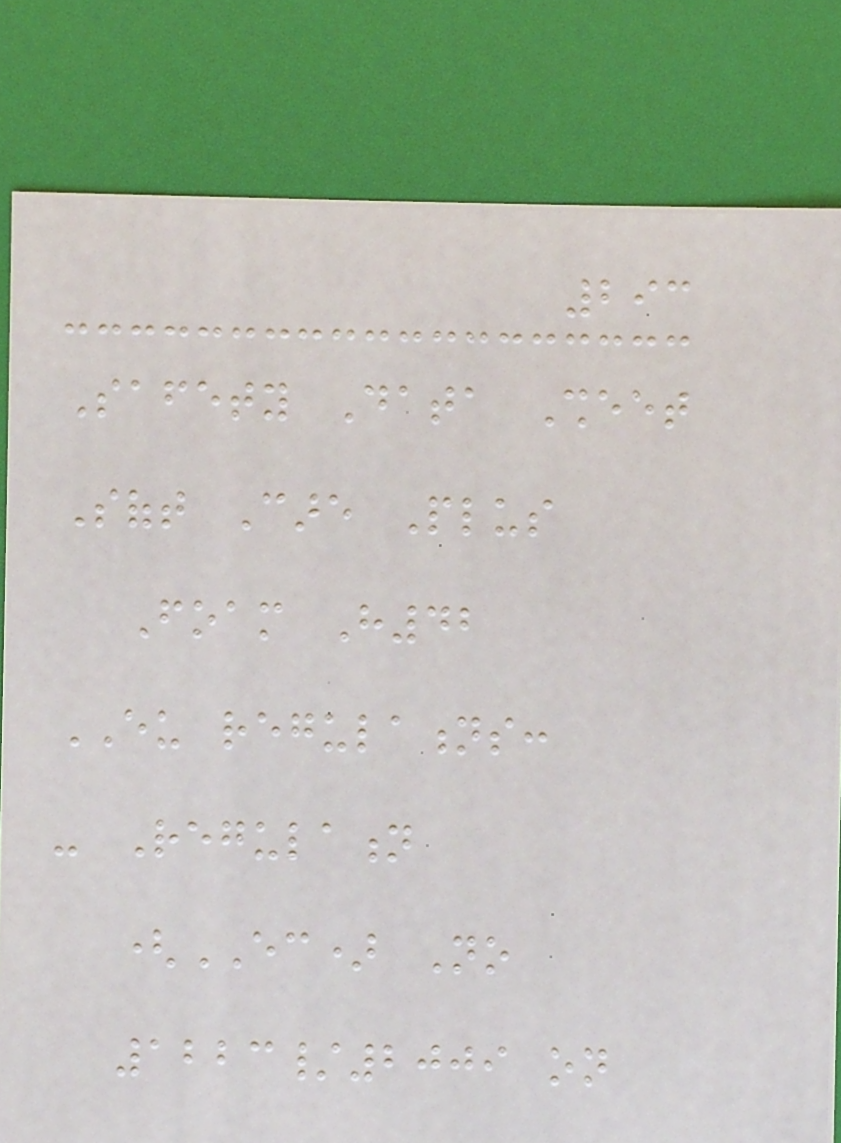293
Safety Data Sheet
Soft Care Plus
Foam H42
EU regulations:
- Regulation
(EC) No
1223/2009 on
